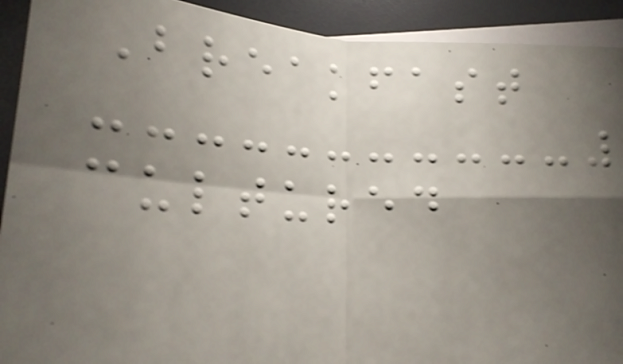Breakfast
cultured
